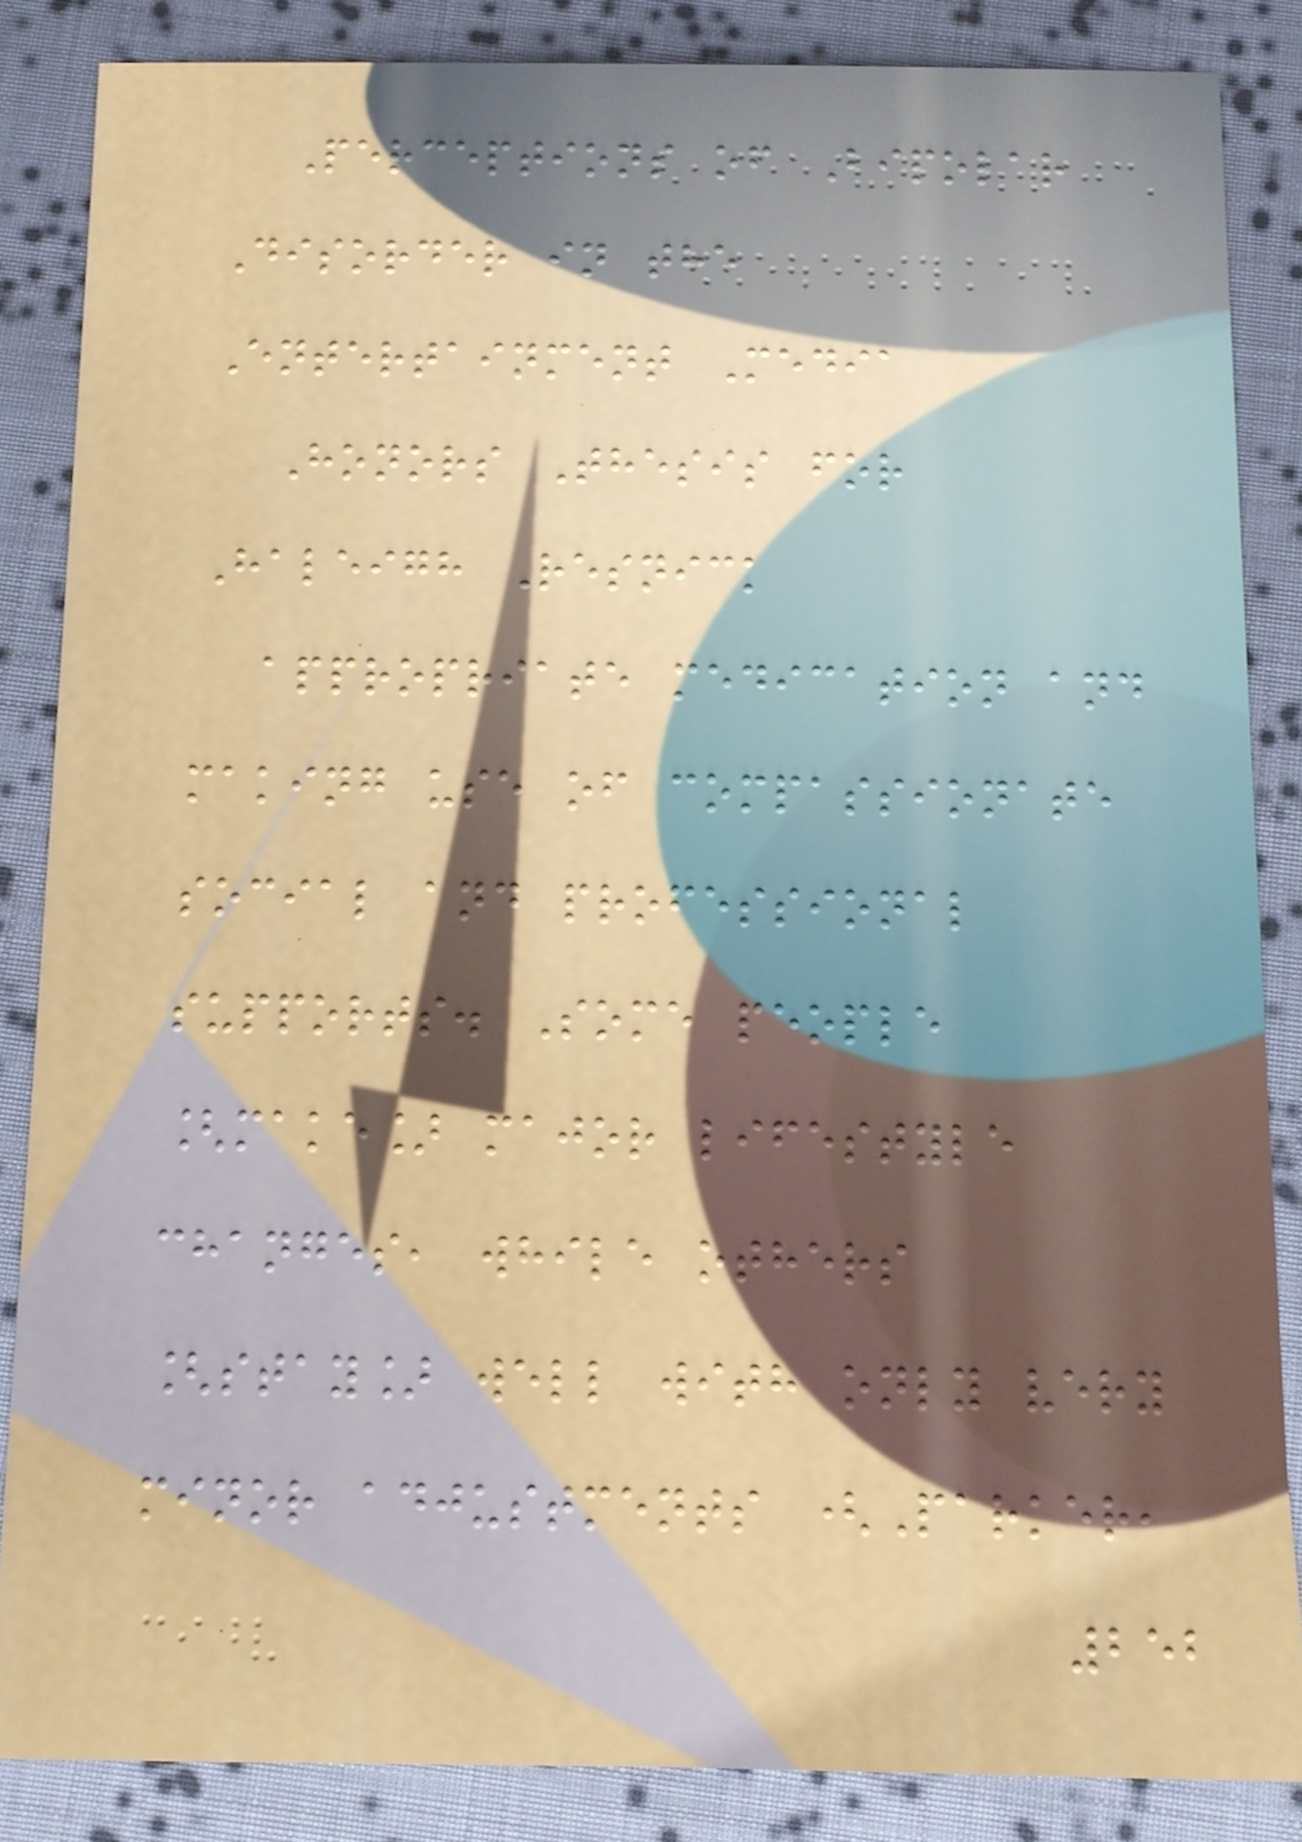Perceptions of Bipolar
Disorder in the
Entertainment Media
Honors Thesis for
Haleigh Resnick
appropriate medication and
making use of compassionate
social and professional
supports. Some people
[make] major lifestyle
changes, while others
[stay] well with only very
minor adjustments (Parker,
252
